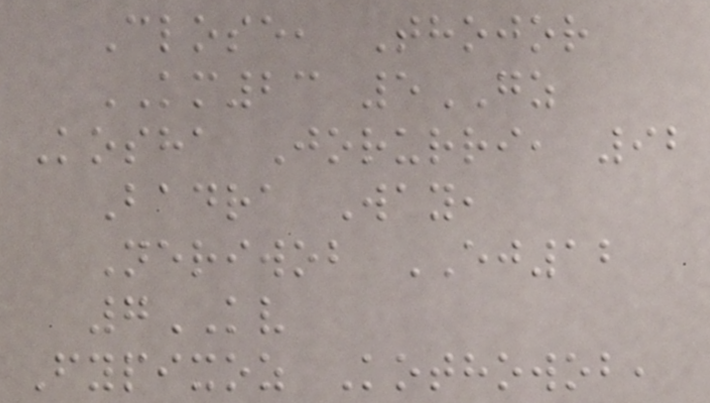Close, Thojor
KM23 5GZ
Kosha Jorurri, 92
Badra Way,
Neriwob EJ12
7KV
Fypixoz Kothowob,
